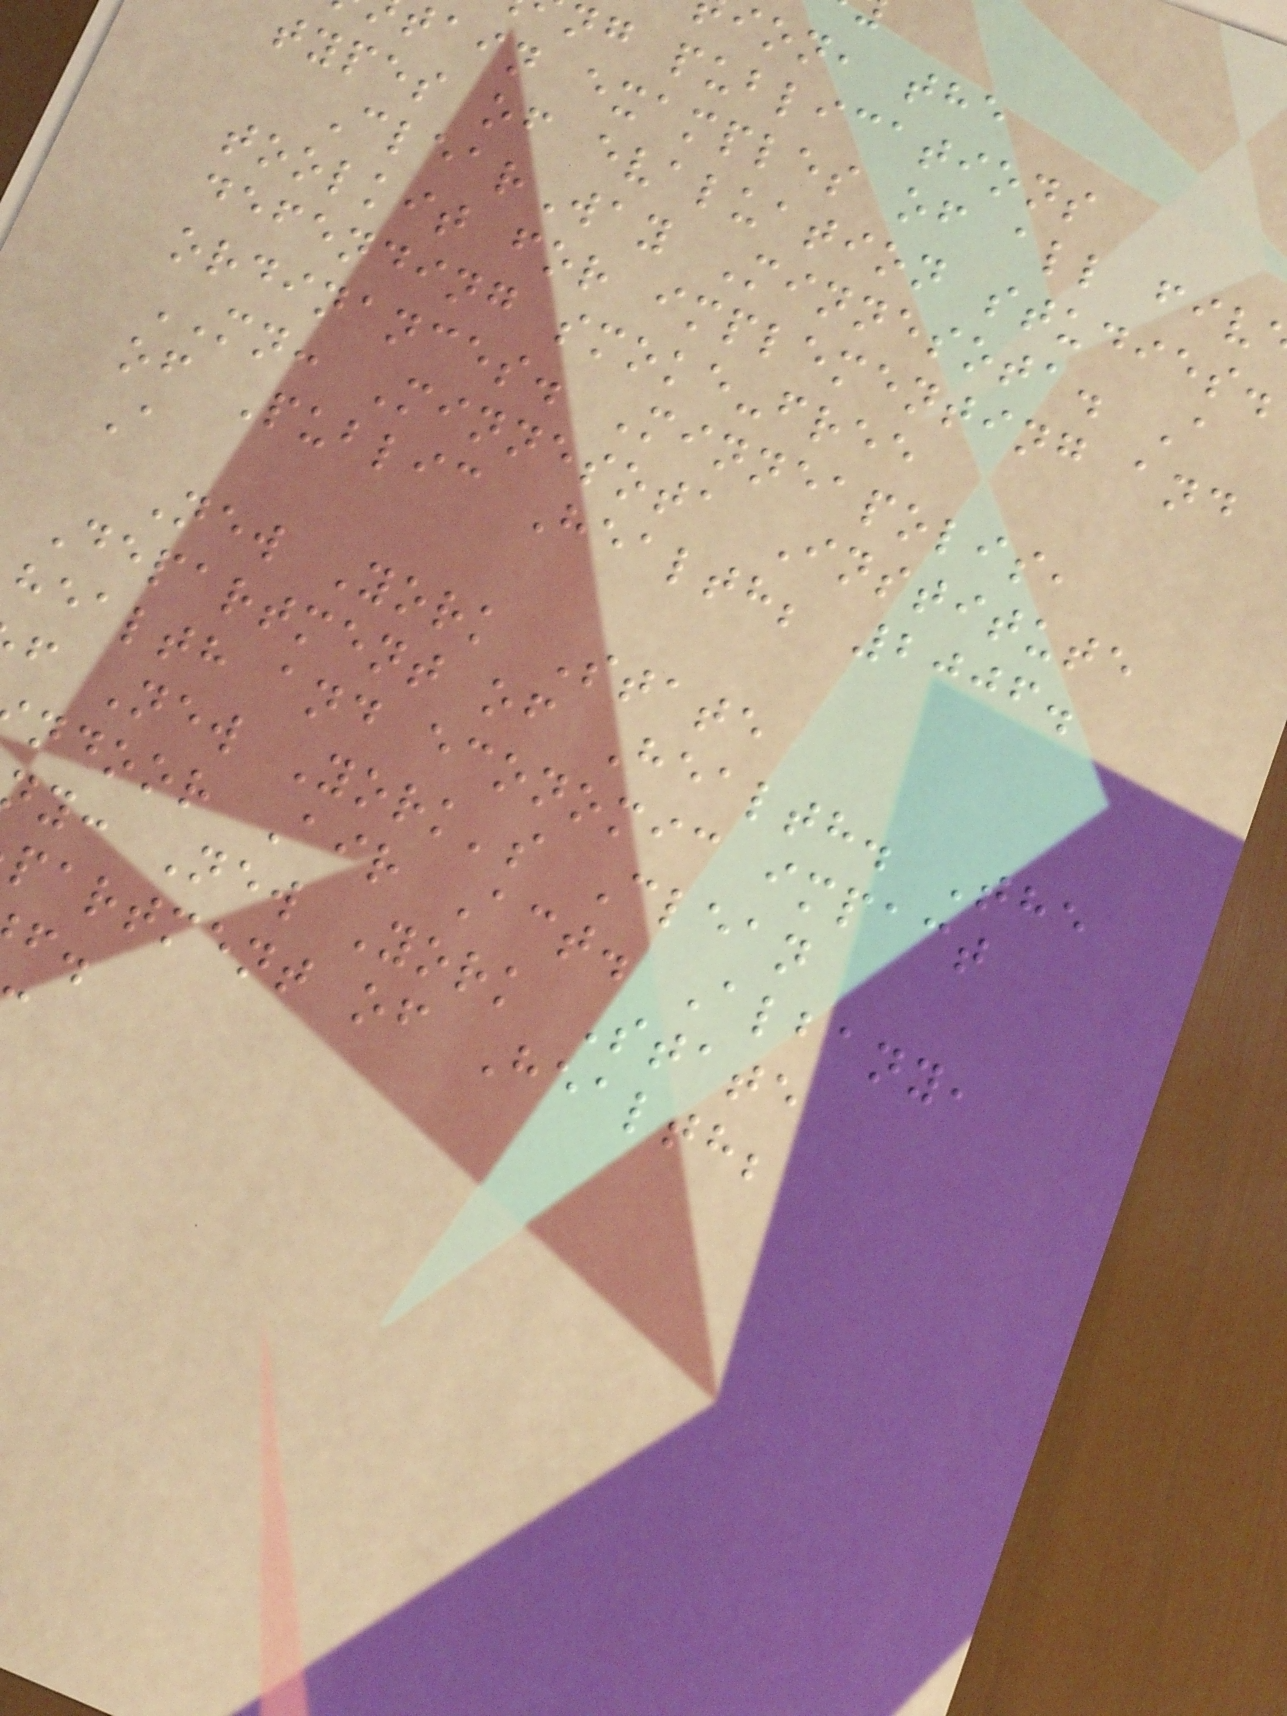ion, the
ng publications
tain examples of all fiv
types of evaluation studies.
ClearWay Minnesota. A
toolkit for implementing and
defending smoke-free
ordinances. Minneapolis,
MN: Minnesota Institute
of Public Health; 2006.
A
New York State
Department of Health. The
health and economic impact
f New York's Clean
ndoor Air Act. Albany,
y: New York State
partment of Health;
